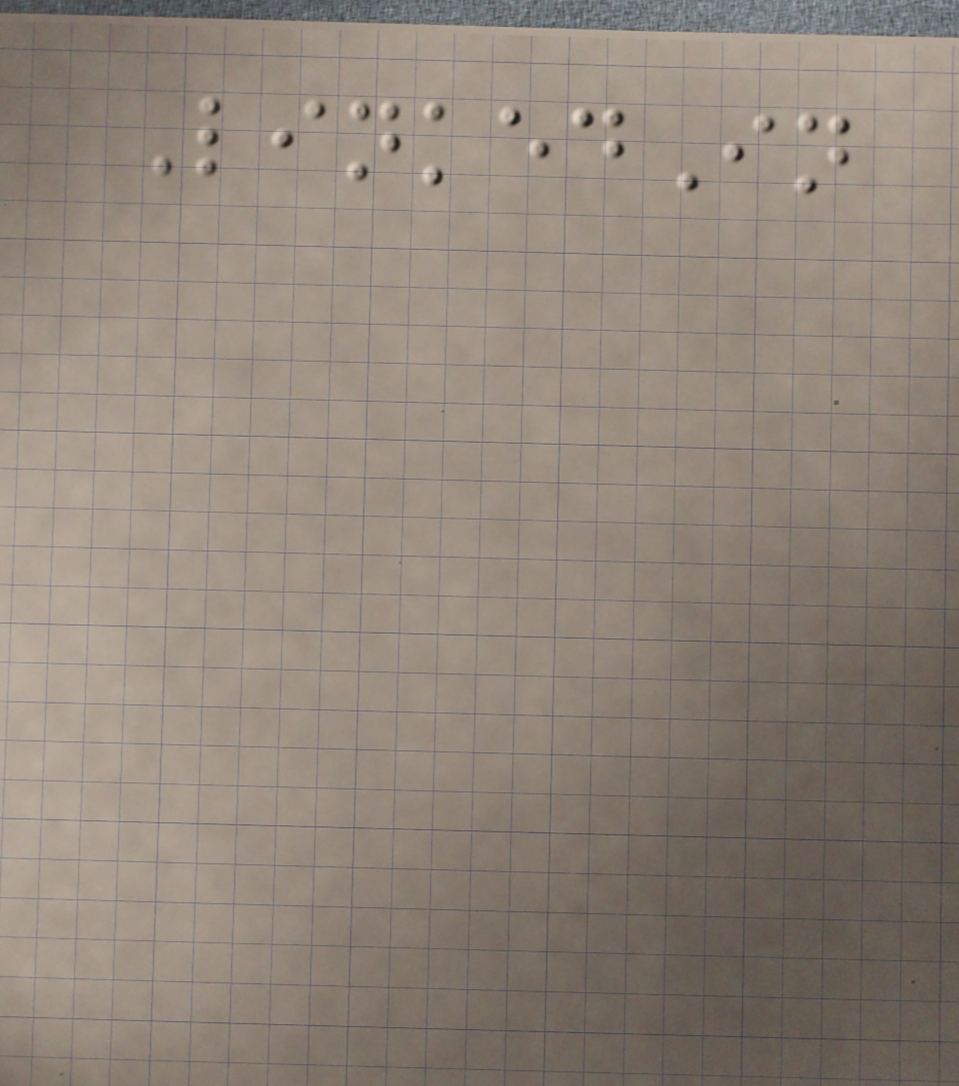LinkedIn
